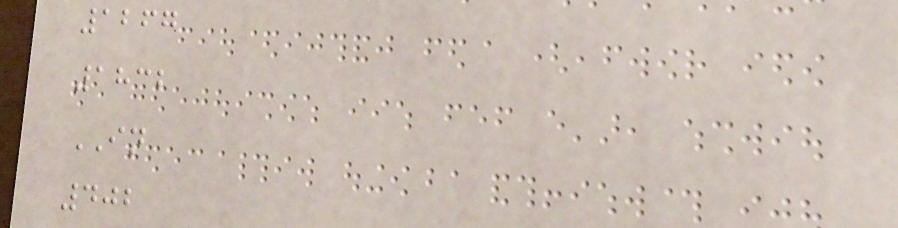1267
1832
IN
402
